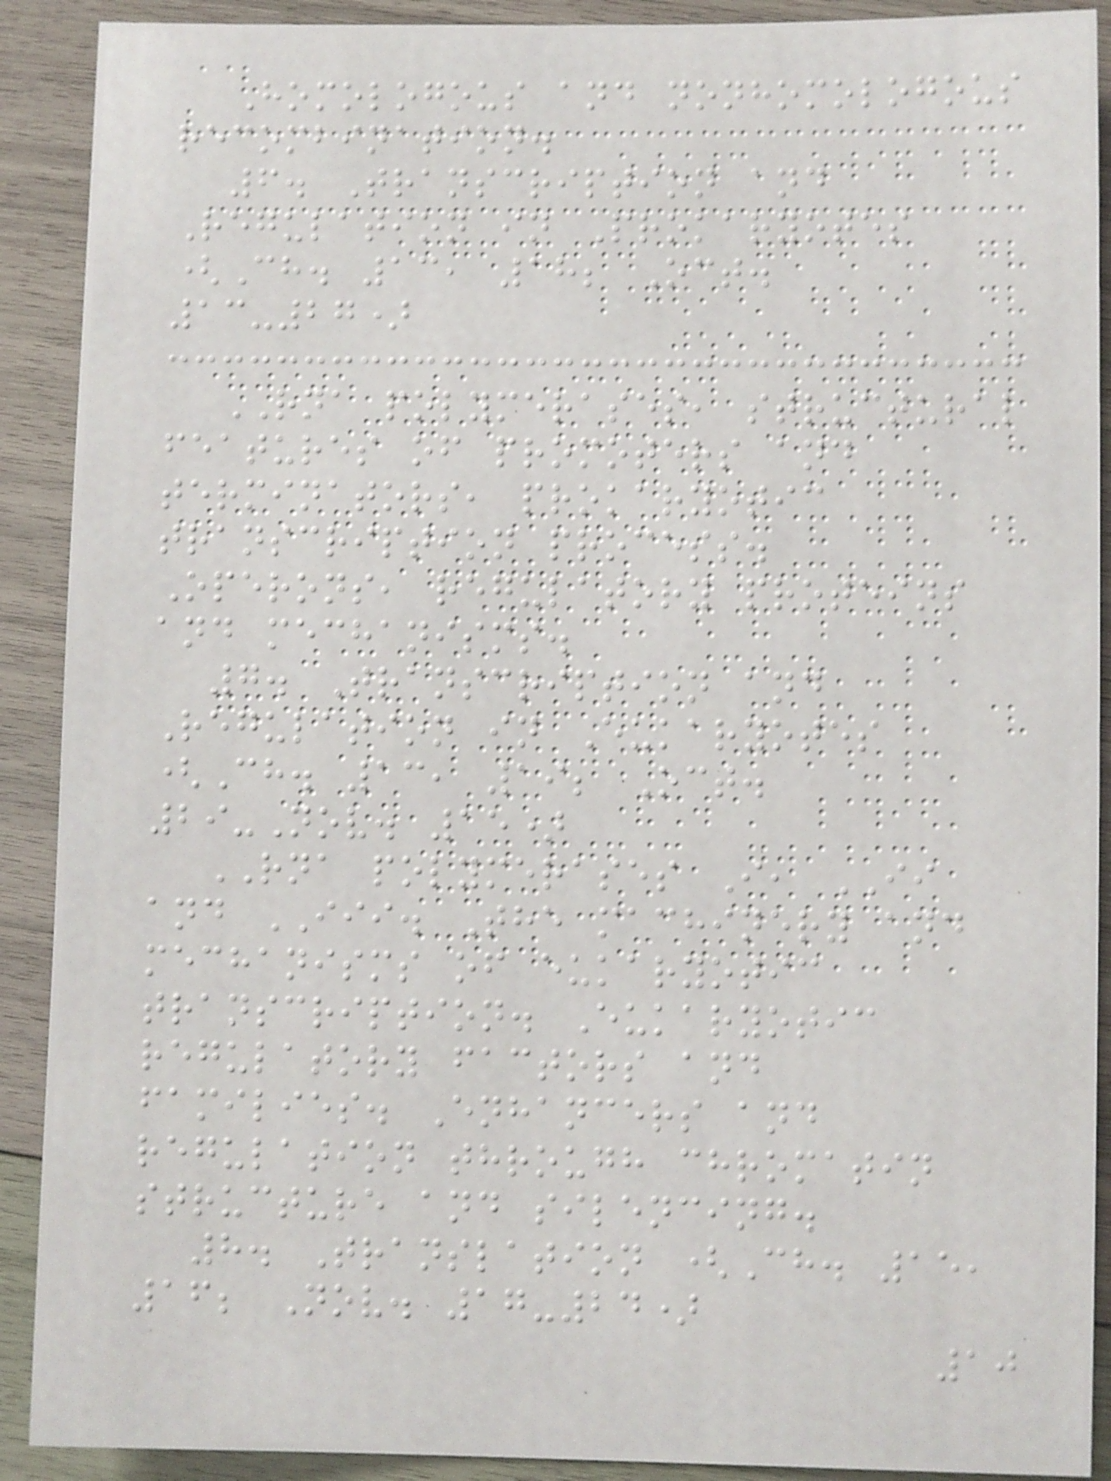Homologous and nonhomologous
recombination.
6. Transcription and
Regulation in Prokaryotes
(Ch. 13, 18; Oct.
13-27)
RNA polymerases, structural
features of promoters and
terminators, prokaryotic
transcription process.
Operons, regulatory proteins
and mechanisms.
7. Transcription and
Regulation in Eukaryotes
(Ch. 13, 19; Oct.
29-Nov. 15)
RNA polymerases I, II
and III. The machinery and
mechanisms of eukaryotic
transcription. Eukaryotic
regulatory factors and
families. Enhancers and
regulation through chromatin
structure and silencing.
8. Translation (Ch. 15,
16; Nov. 17-24)
10
